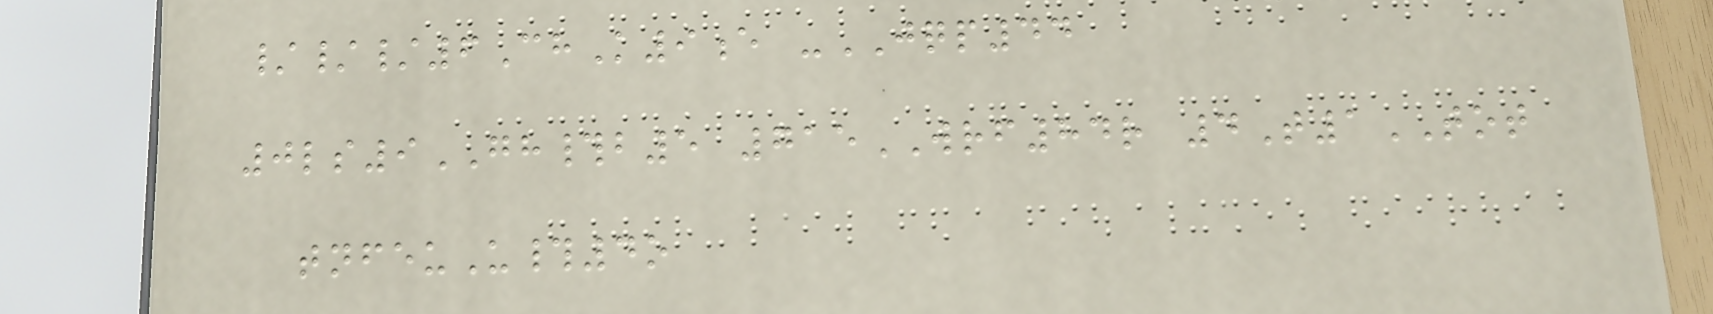///6ChK9e -JQP44
0ls9GH#b5 715WRF84r 4T1TOT
tnfeuU#4o
